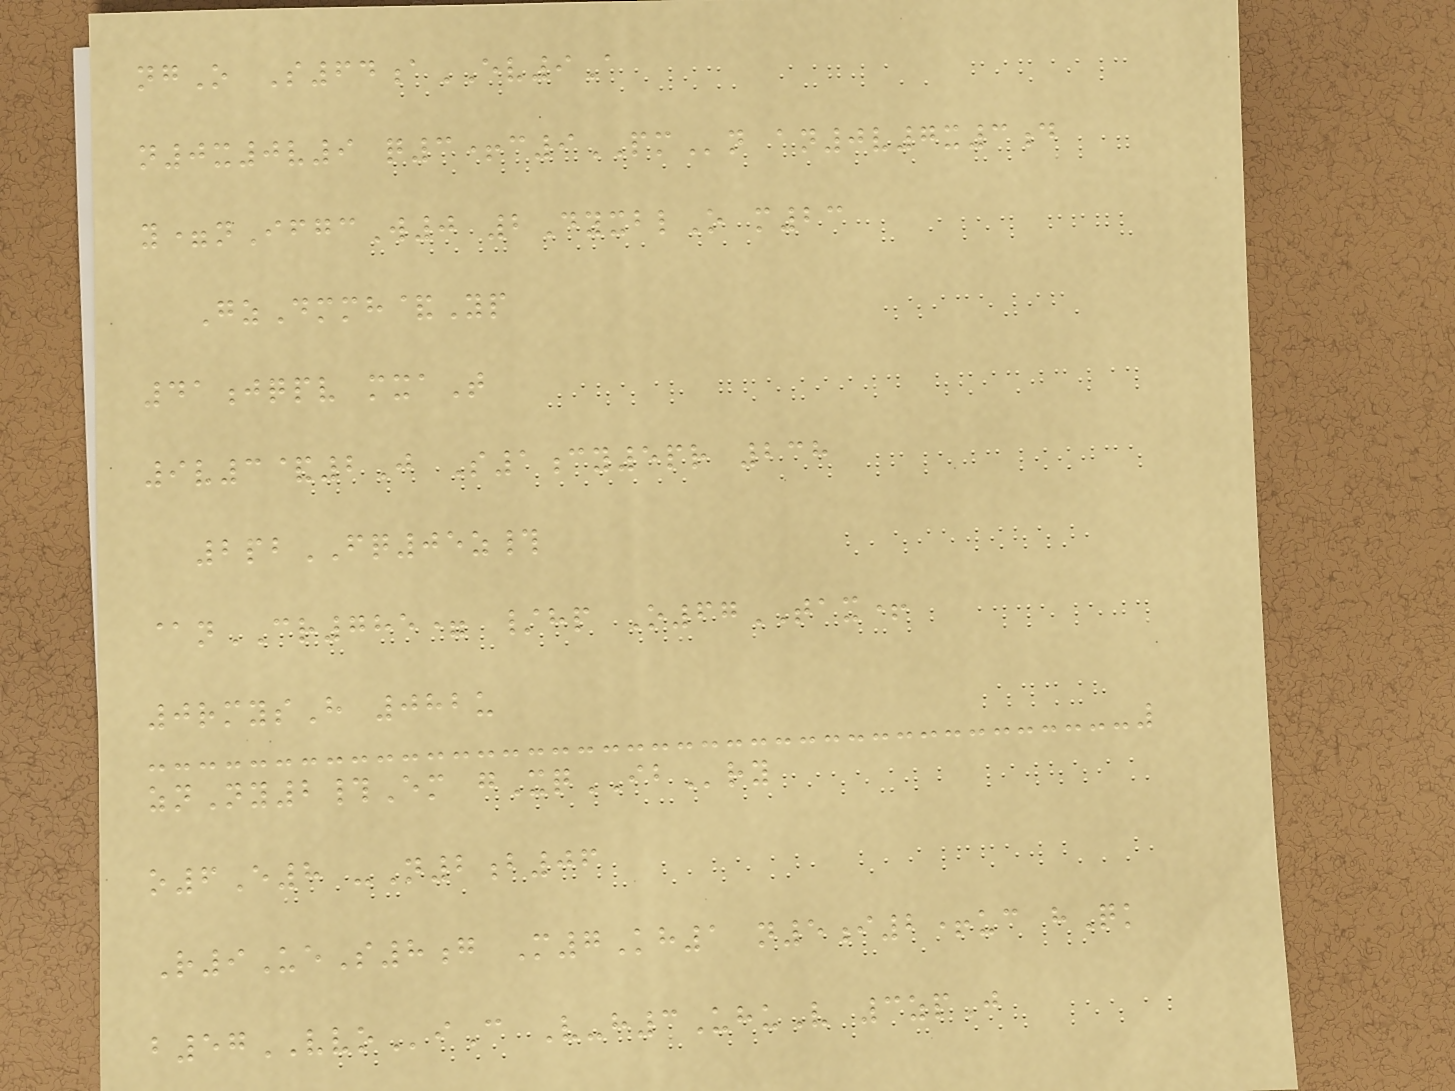ngO S64aEV9A
n0x0v9 q3+c9PMn an0v7x3d
y=nIfgcW0 2DyxblO m23
GzDmmh&Yp
41jqpv mxaT
9v3&2J S1cy5pr 238
2pbFQ05z#
@nCR785= /hp O67TAX+
0rmysH 082u
znNy2#Em gXqIBry
o6E8 -N2b06
R9UeS8g M7Kh1 n5i2+uc hQk
b57VVOiC V-h3UhuV 3zpJ
